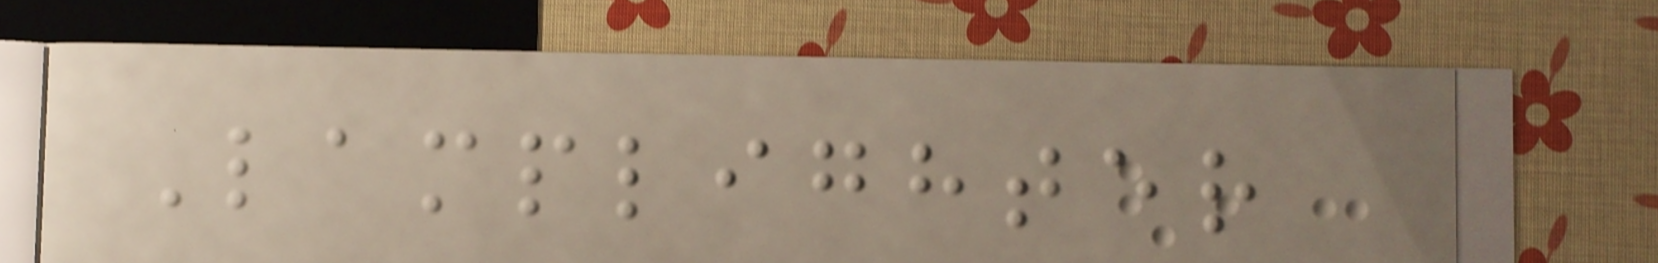Lamplighter
